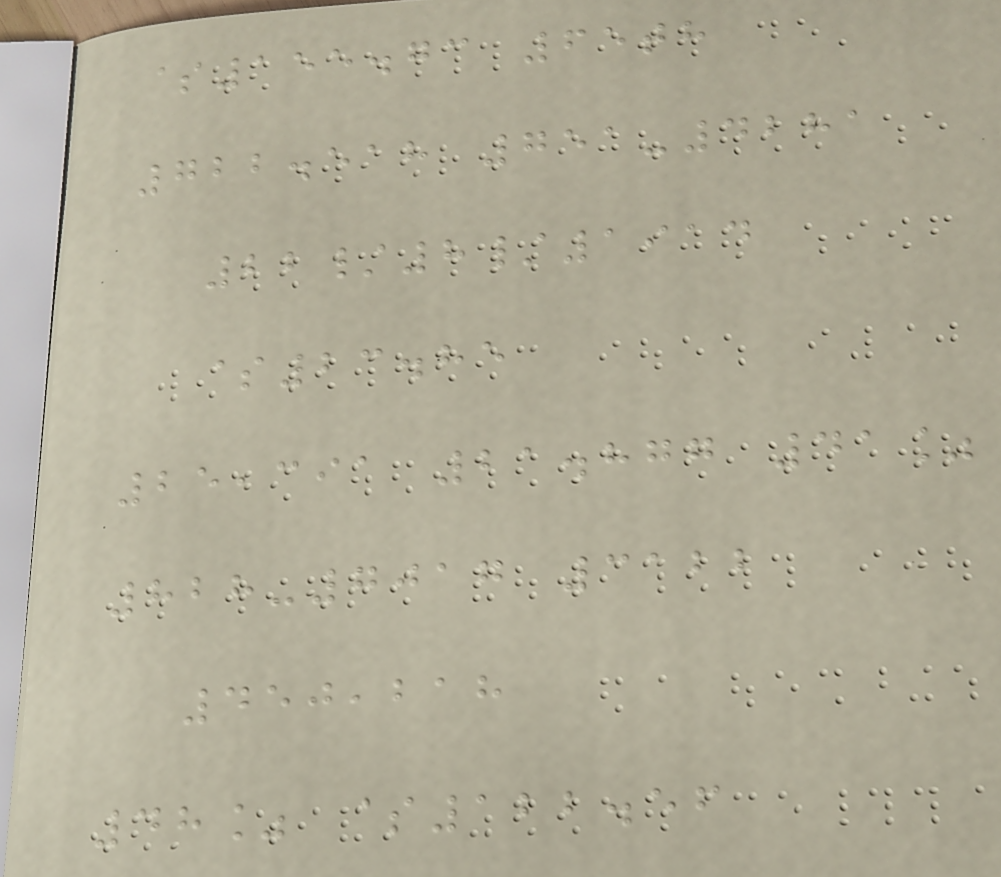$155.73 65th
722.518 751-4281
22/8/1914
$23.85
25,391 21.877 41%
828-7017 3122
450,218
48% $122.56
